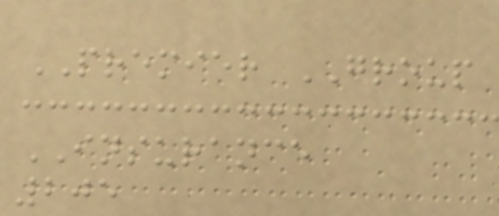PREMIER GROUP
INSURANCE
205
